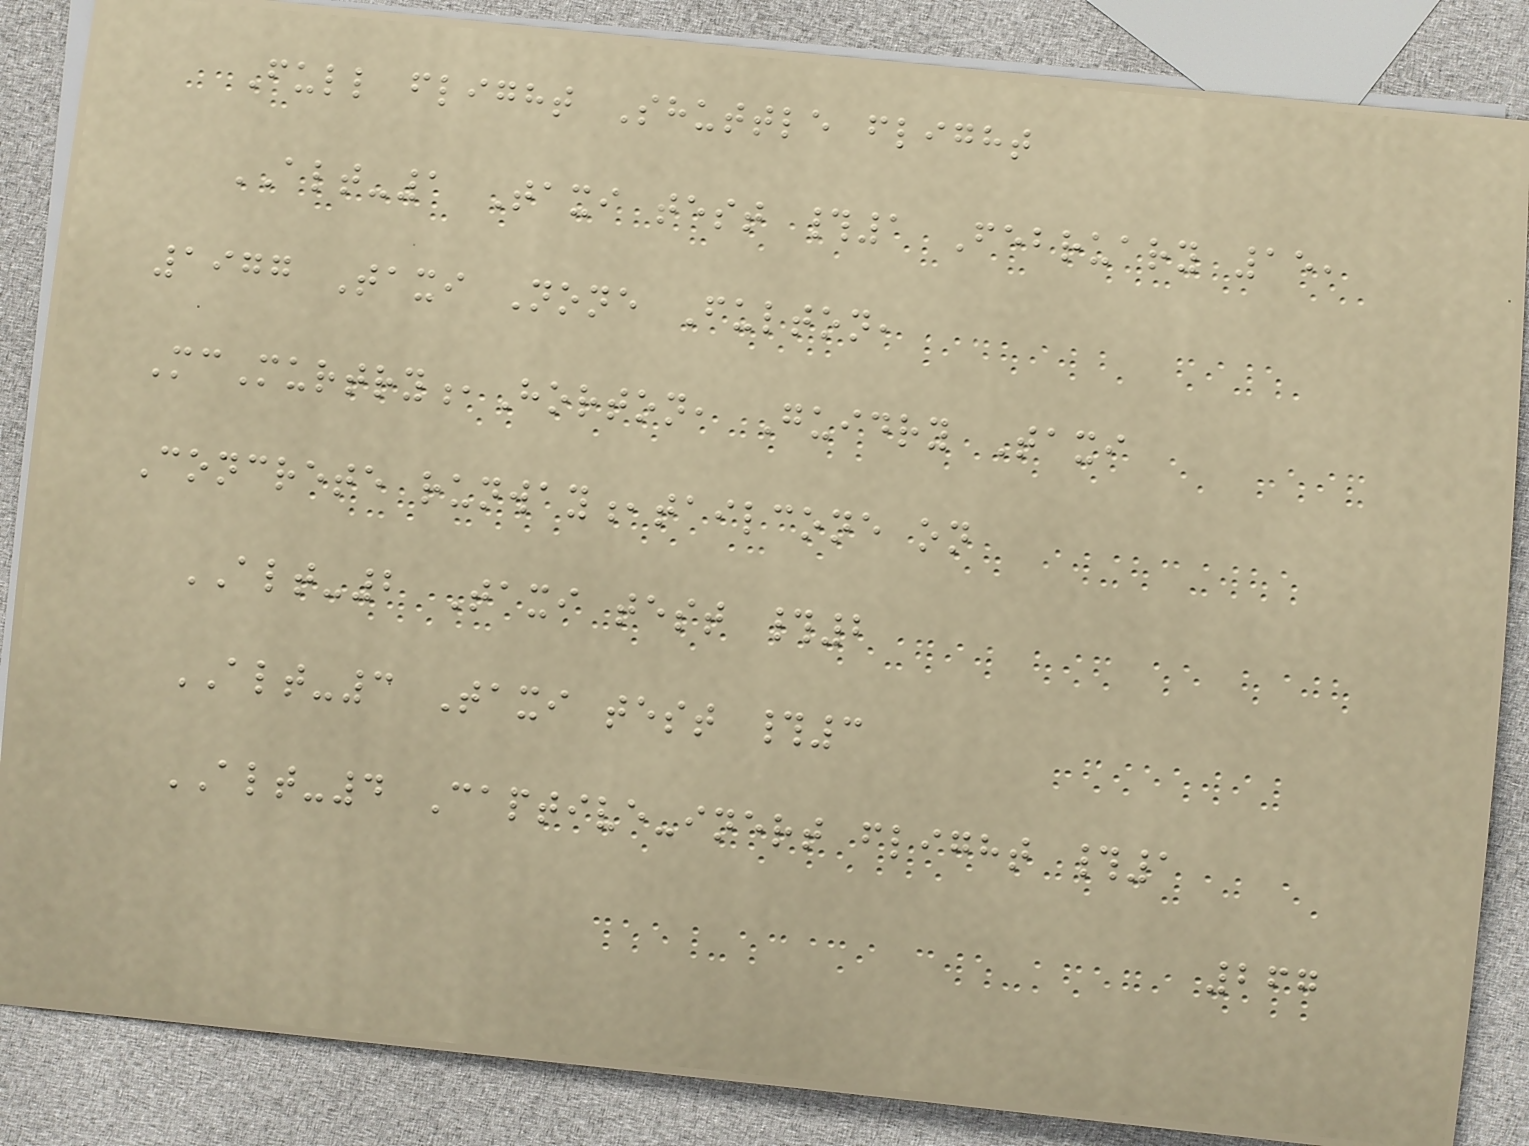Full flight Shuttle flight
ALT-1 Taxi test #1 February 15,
1977 Taxi None Fulton,
McMurtry,Horton, Guidry Taxi
Concrete runway,tailcone on
ALT-2 Taxi test #2
ALT-3 Taxi test #3
ALT-4 Captive-inert flight #1
267
